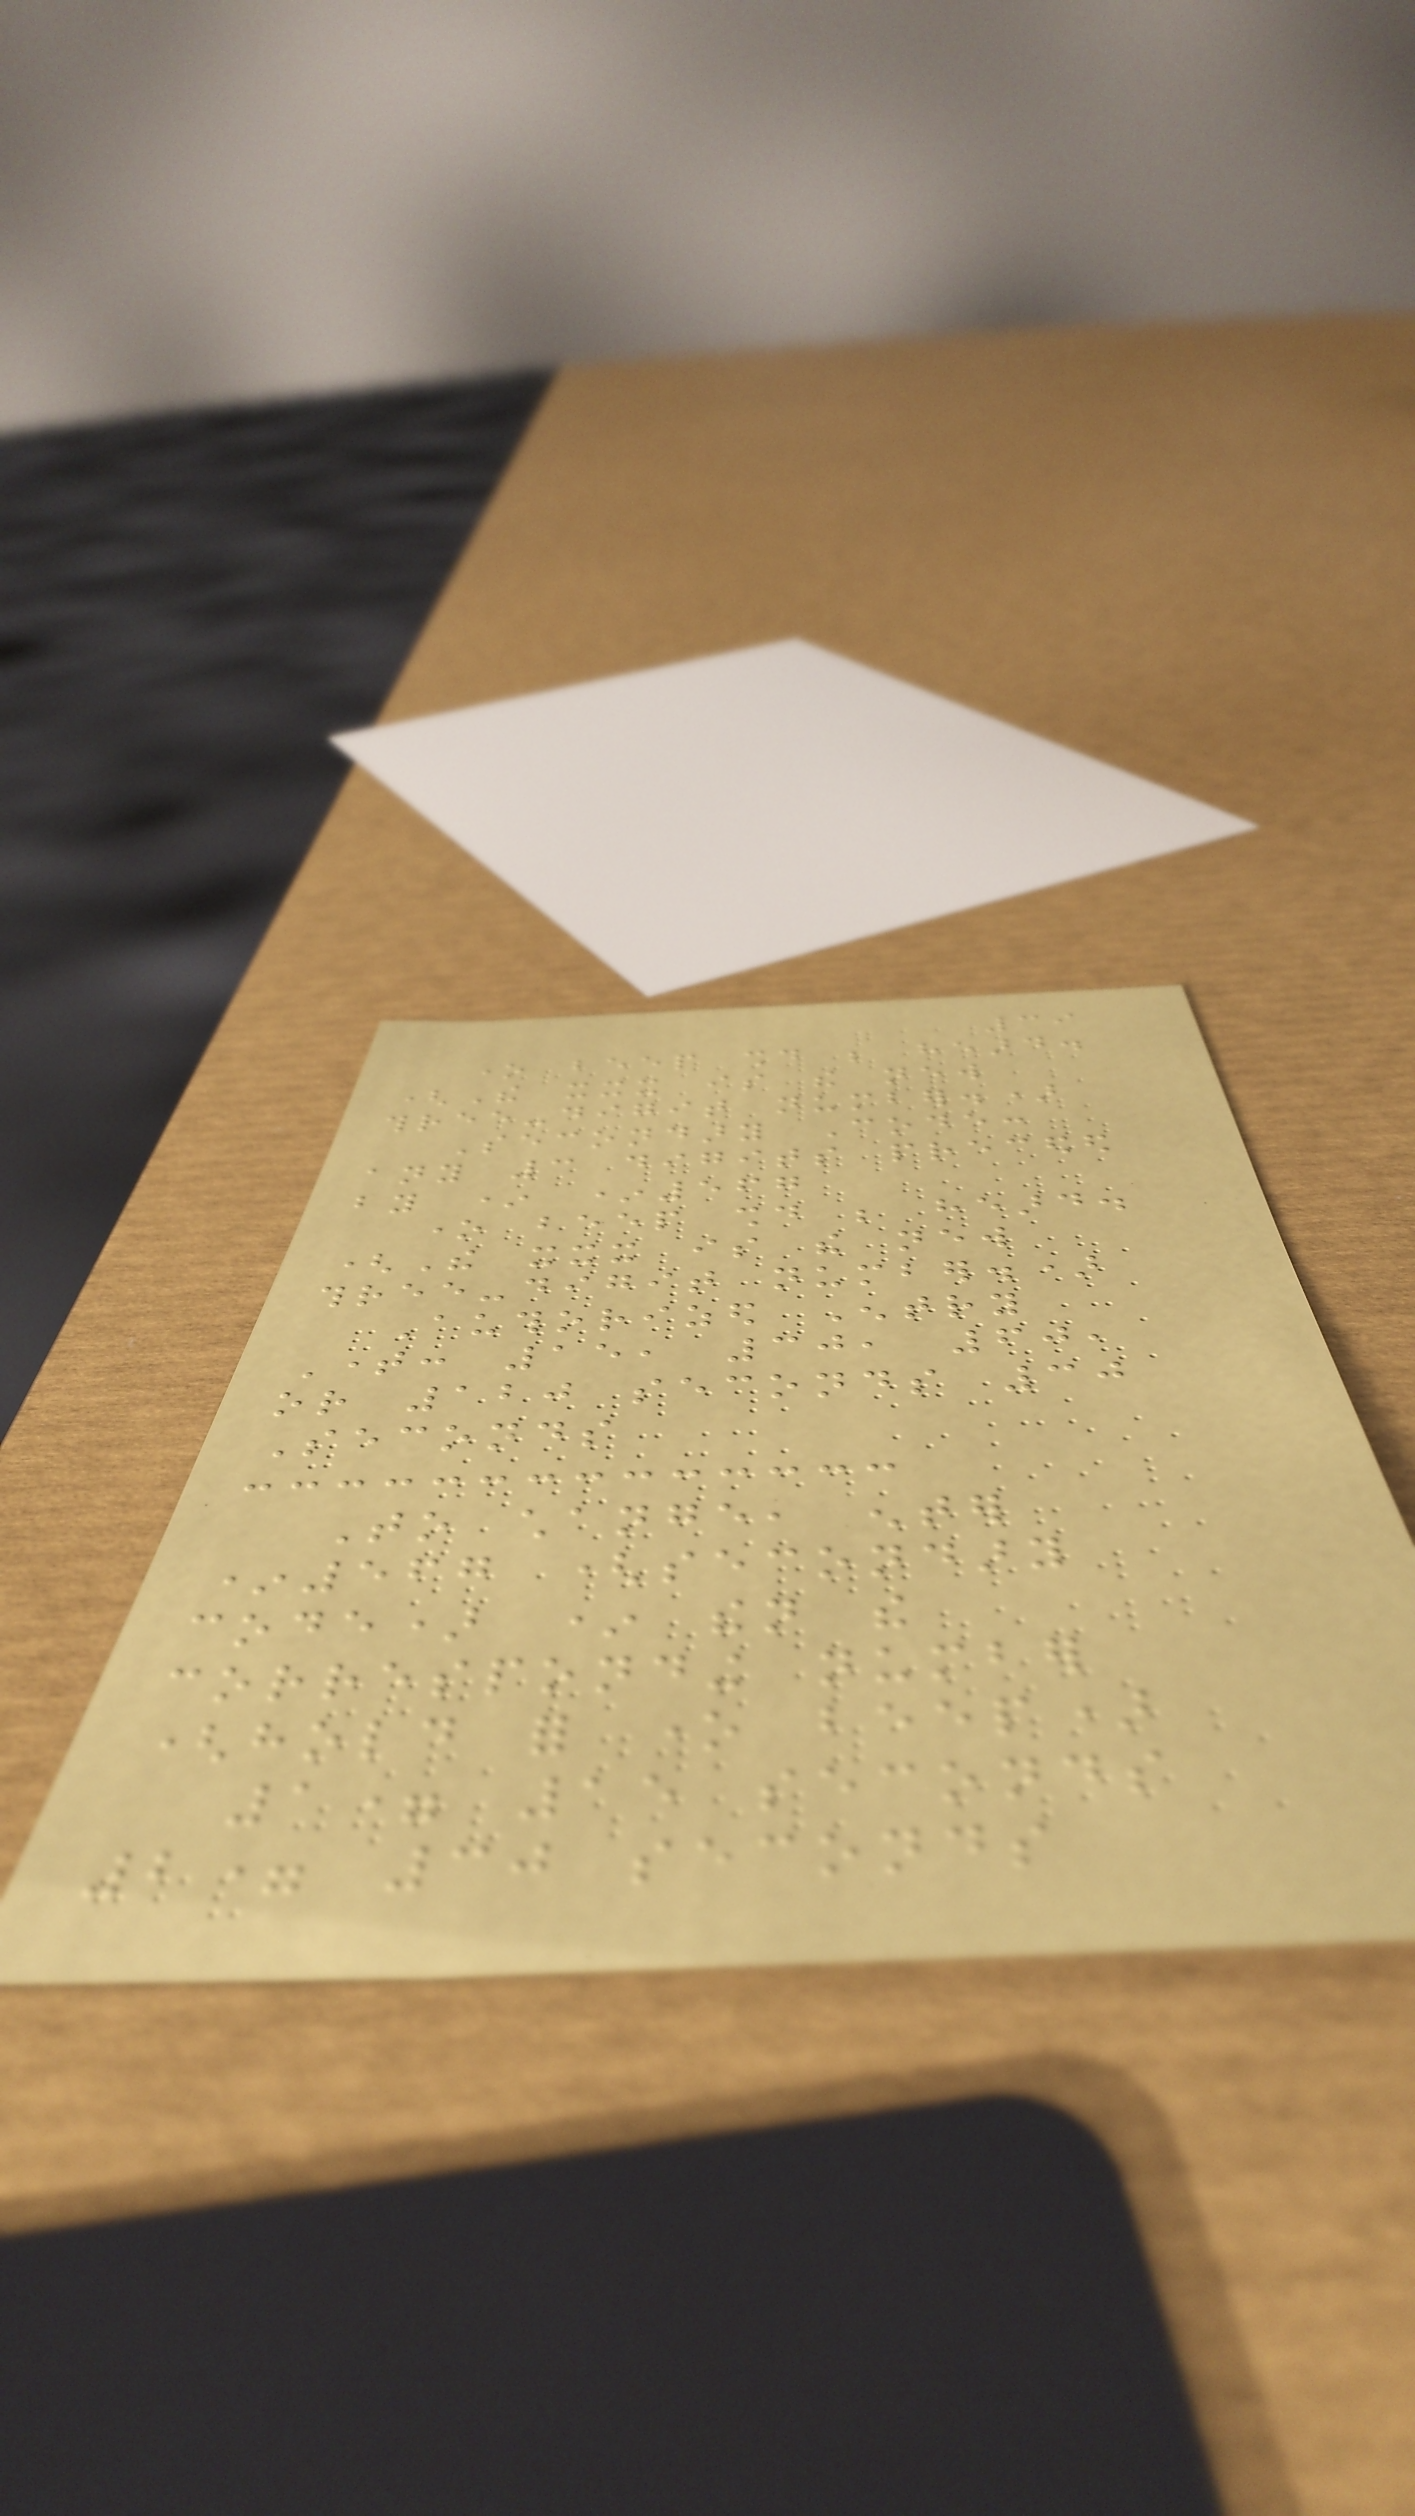39
one beep should be heard.
(The xxx is the new
three-digit number.)
Secondary Code:
any 3 digits preceded
by * *567
one beep should be heard.
(The xxx is the new
three-digit number.)
Authorized Entry
Time: 15, 30, 60,
or 120 seconds 30
Seconds
To change, enter
*567 (secondary
code) * then the
corresponding number
(hold for one beep)
1= 15 seconds
2= 30 seconds
